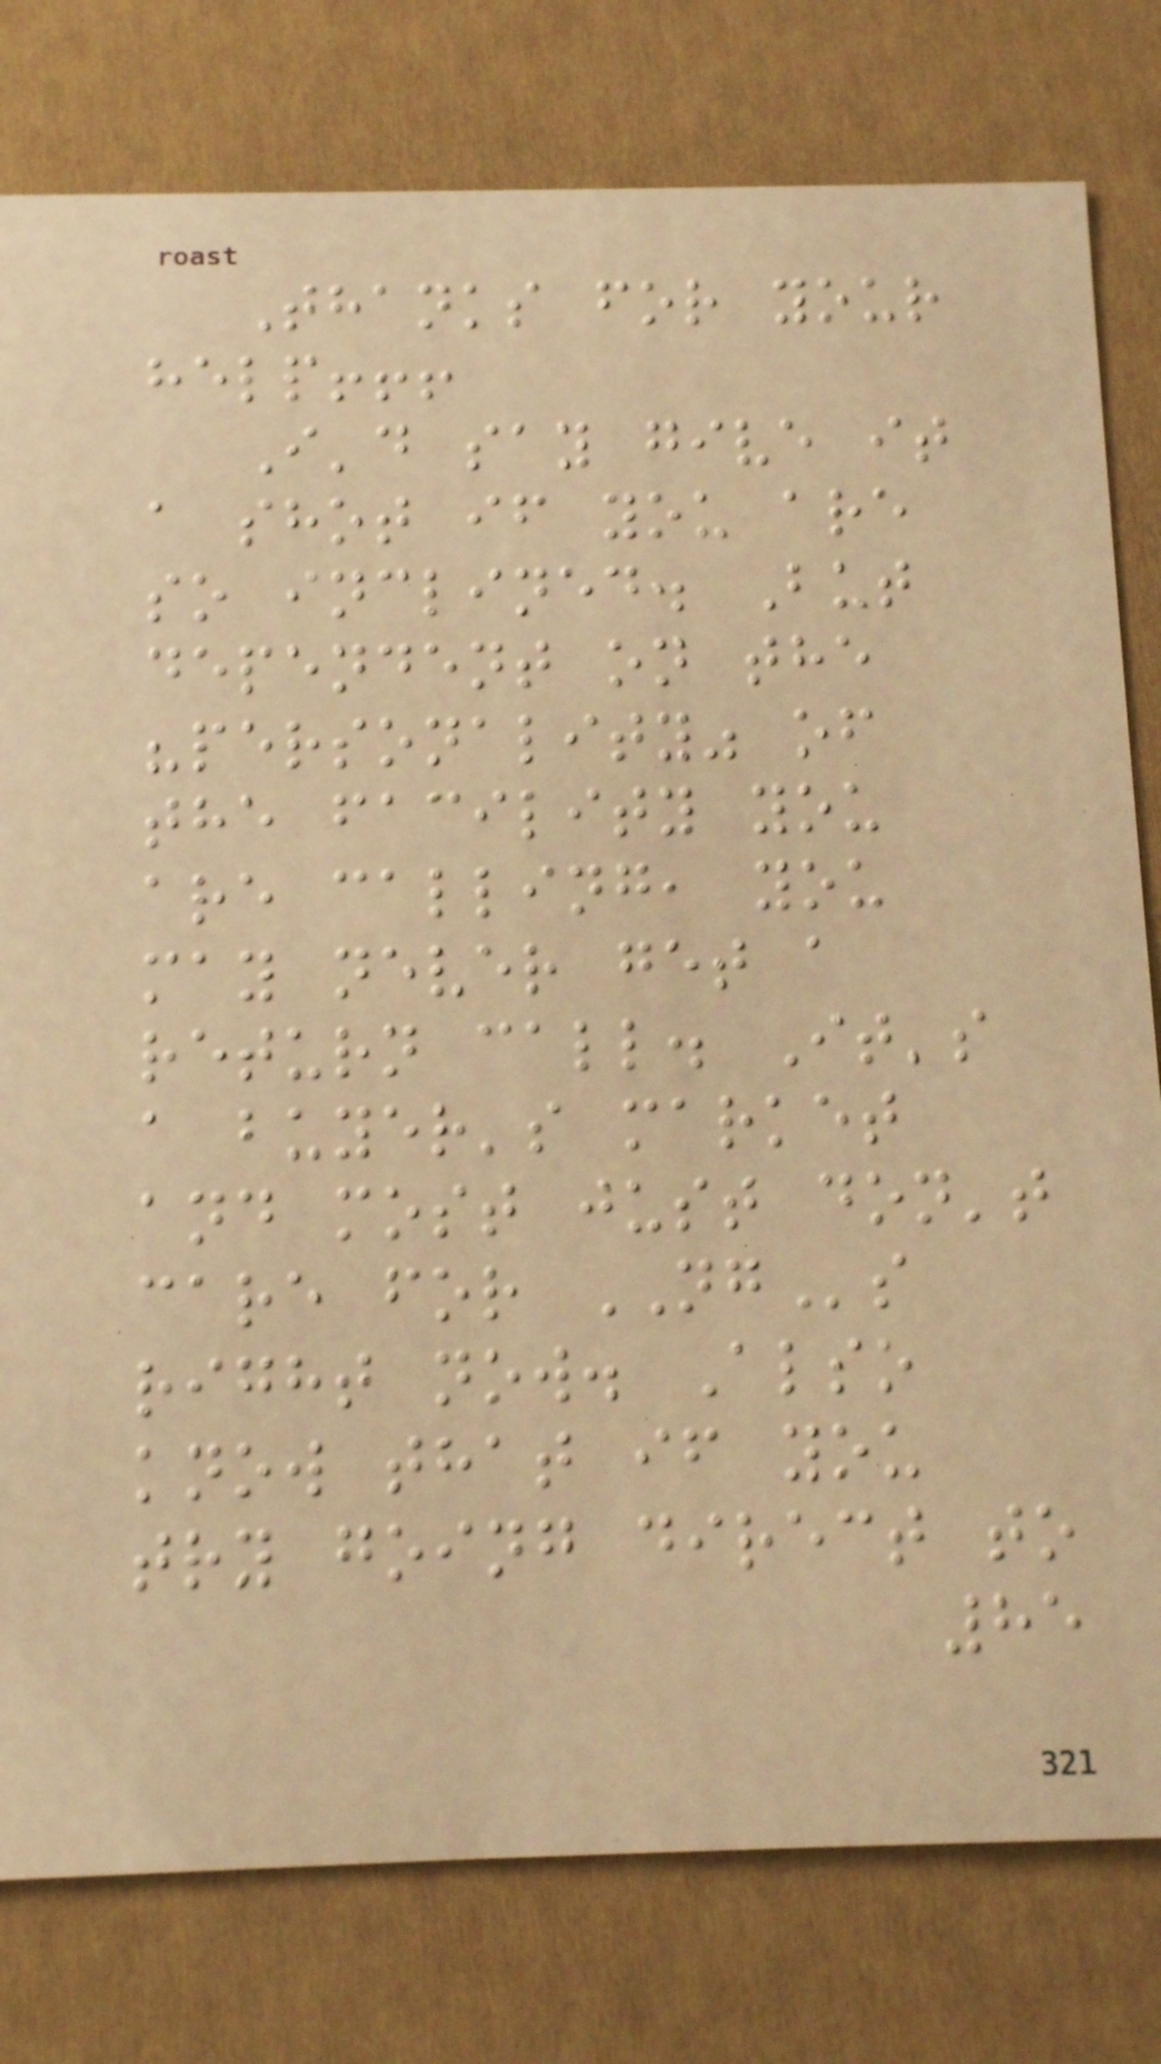Thanks for your
help!!!
I'd say give it
a shot if you are
so inclined. But
dependent on the
"personality" of
the facility you
are calling, you
may never get a
return call. It's
a buyer's market
and most just don't
care for NGs
right now. Also
know that if you
try going direct to
85
